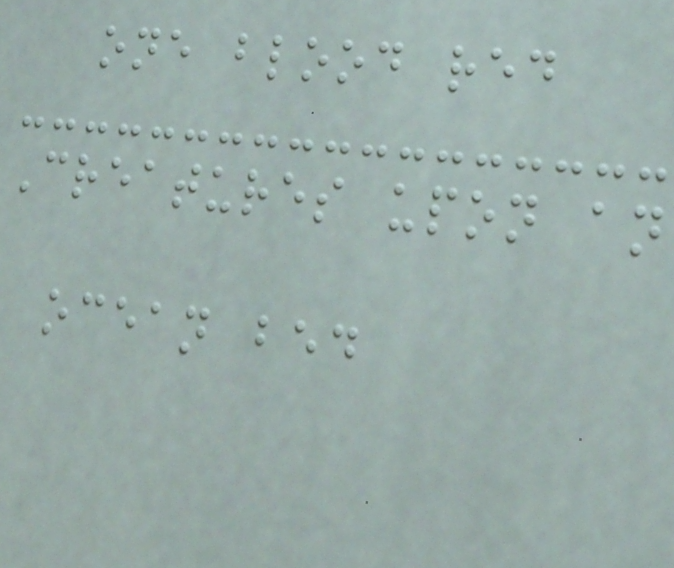one blood red
Creatures upon an
ocean bed
